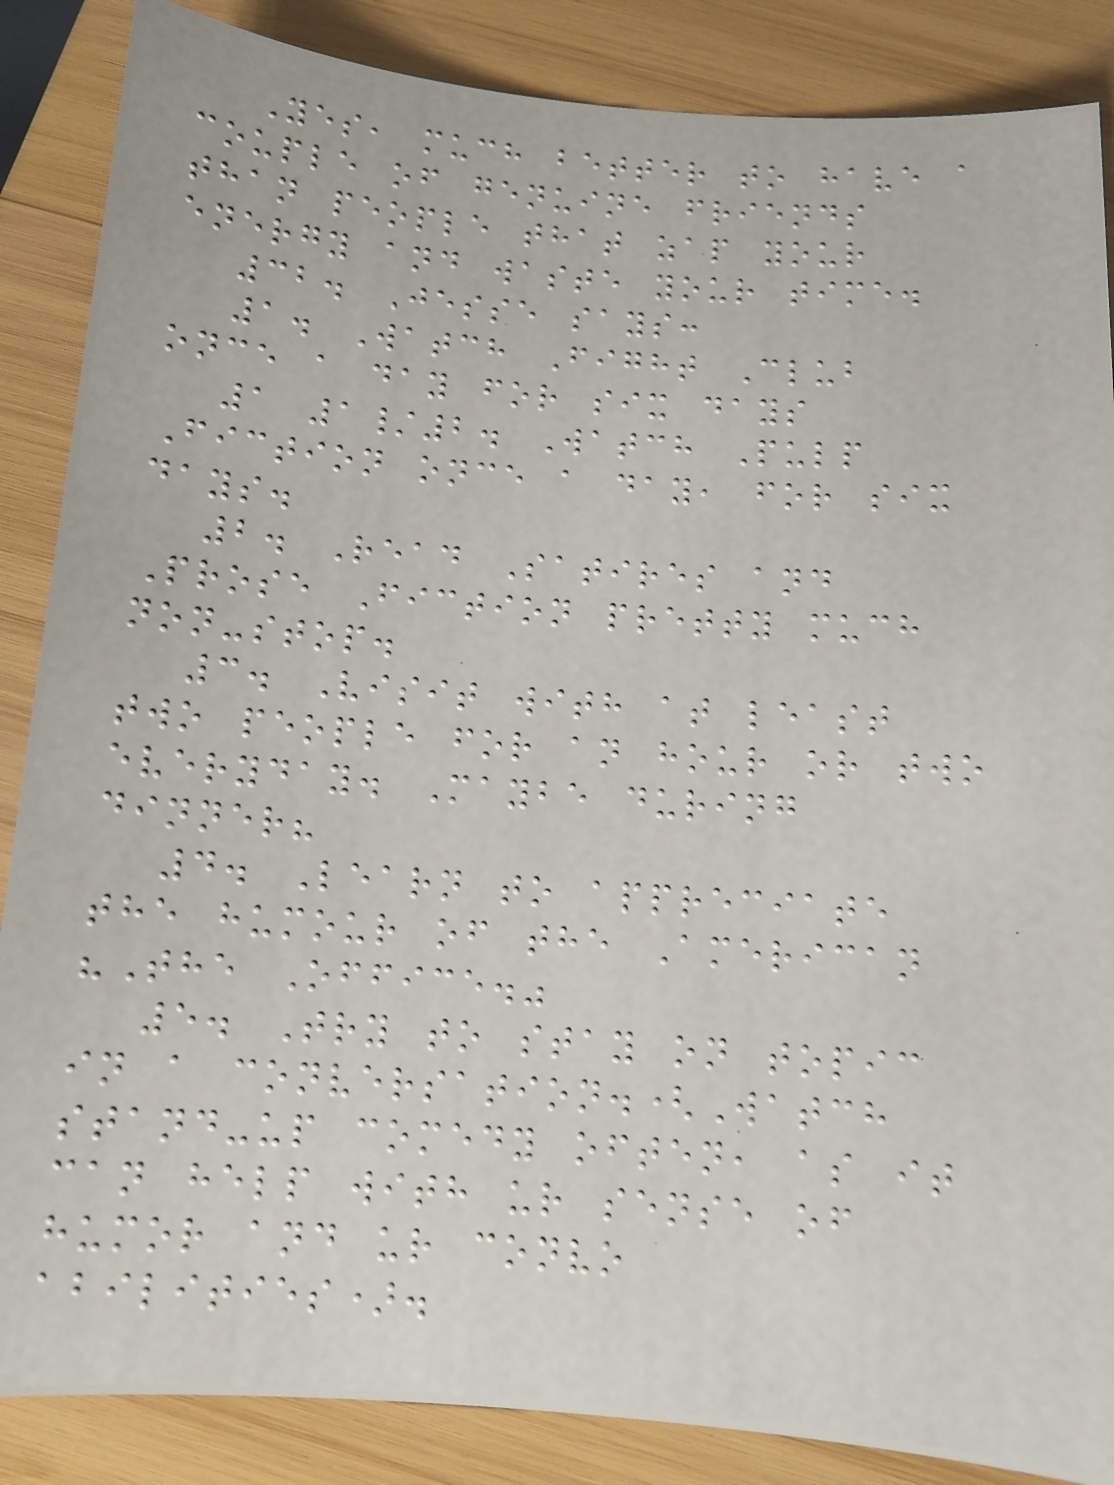Yes, much better to have a
couple of genuine friends
than people that zap your
energy and waste your time.
32. Jesse says:
1. Watch Fight Club
once a day for six days
1 1/2. Watch Pulp
Fiction once a day, for six
days.
2. Read Satires and
Prose Fiction pretty much
non-stop.
3. Visit with at least
two people for an hour or two
everyday. Maybe during
dinner?
4. Learn to appreciate
the humour of the American
"The Office."
5. Try to stay on topic
in a conversation.(Watch
stand-up comedy often, as it
can help with ur sense of
humor and ur convo
abilities).
